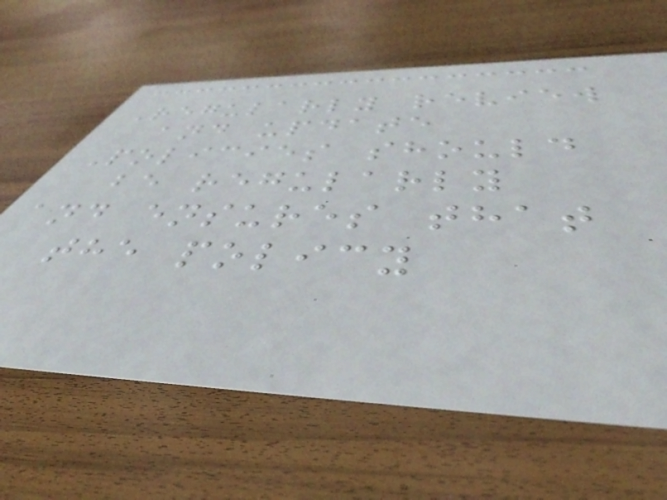Regularly review
and update
Policies should
be regularly
and ensures that
the policy
